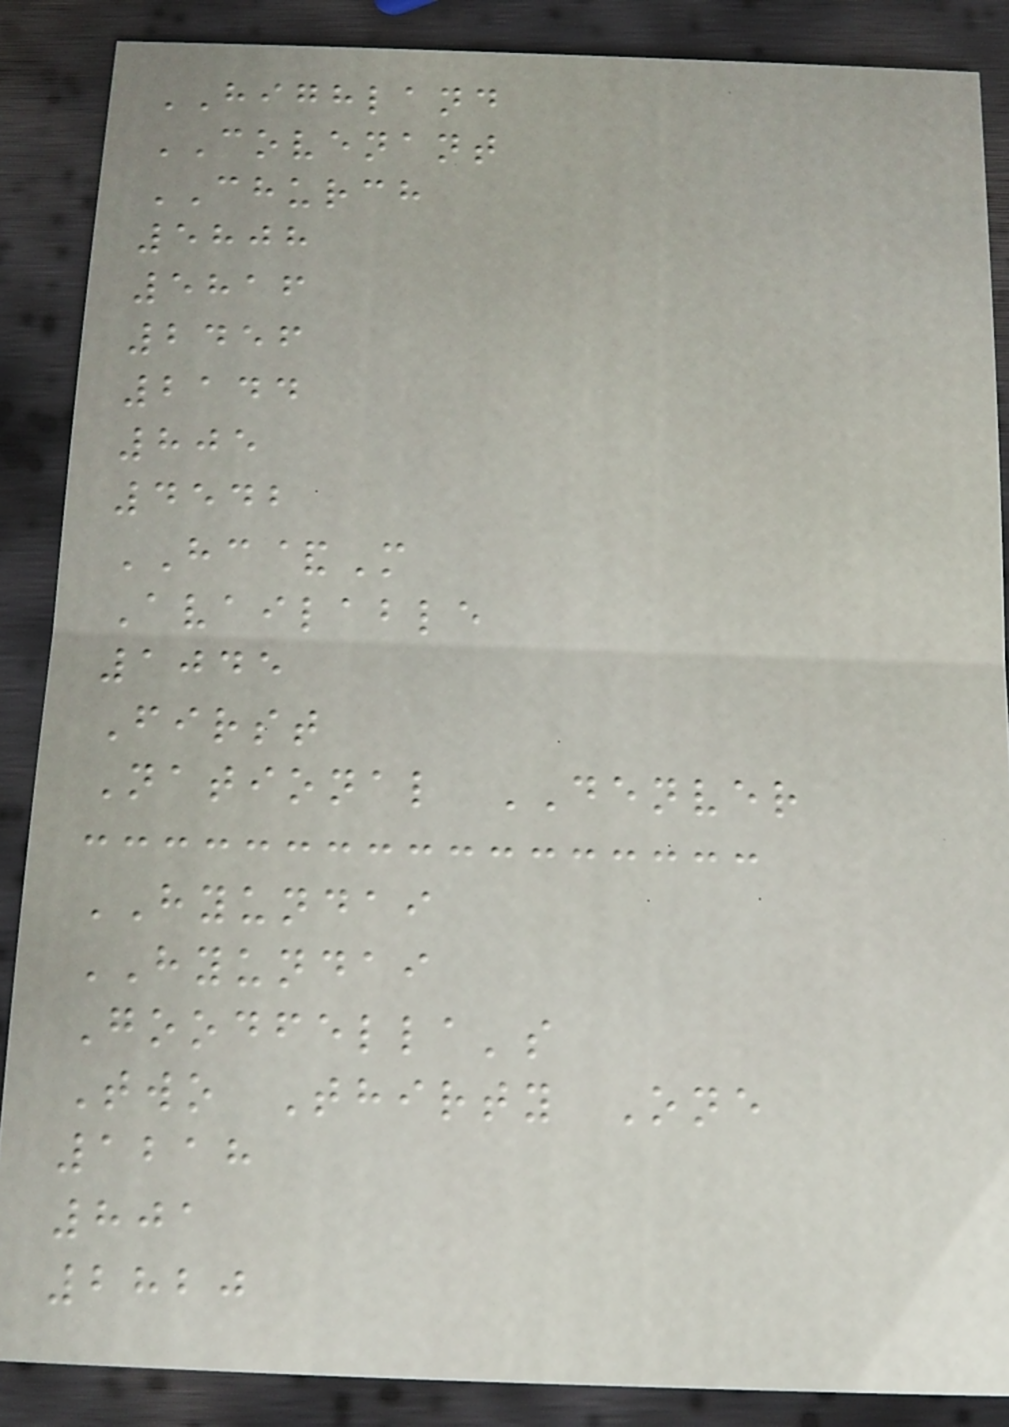HIGHLAND
COVENANT
CHURCH
5808
5816
2456
2144
805
4542
HC&M
Available
1045
First
National DENVER
HYUNDAI
HYUNDAI
Goodfella's
Two Thirty One
1218
801
2820
